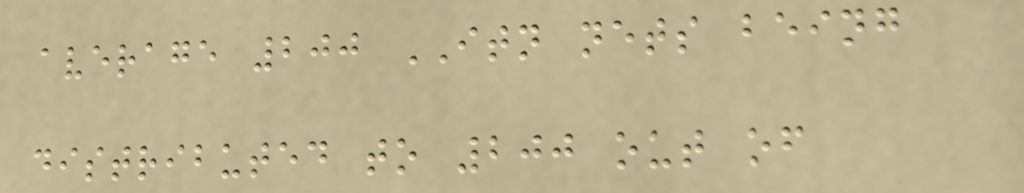average 200 ITN nets being
distributed to 200 out of
